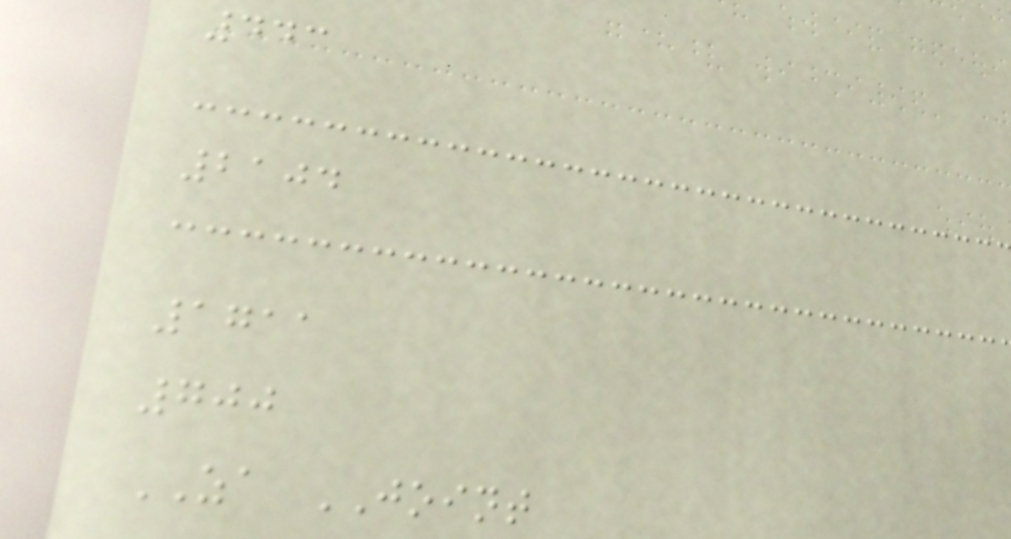443
2104
1711
700
ZA JOINT
